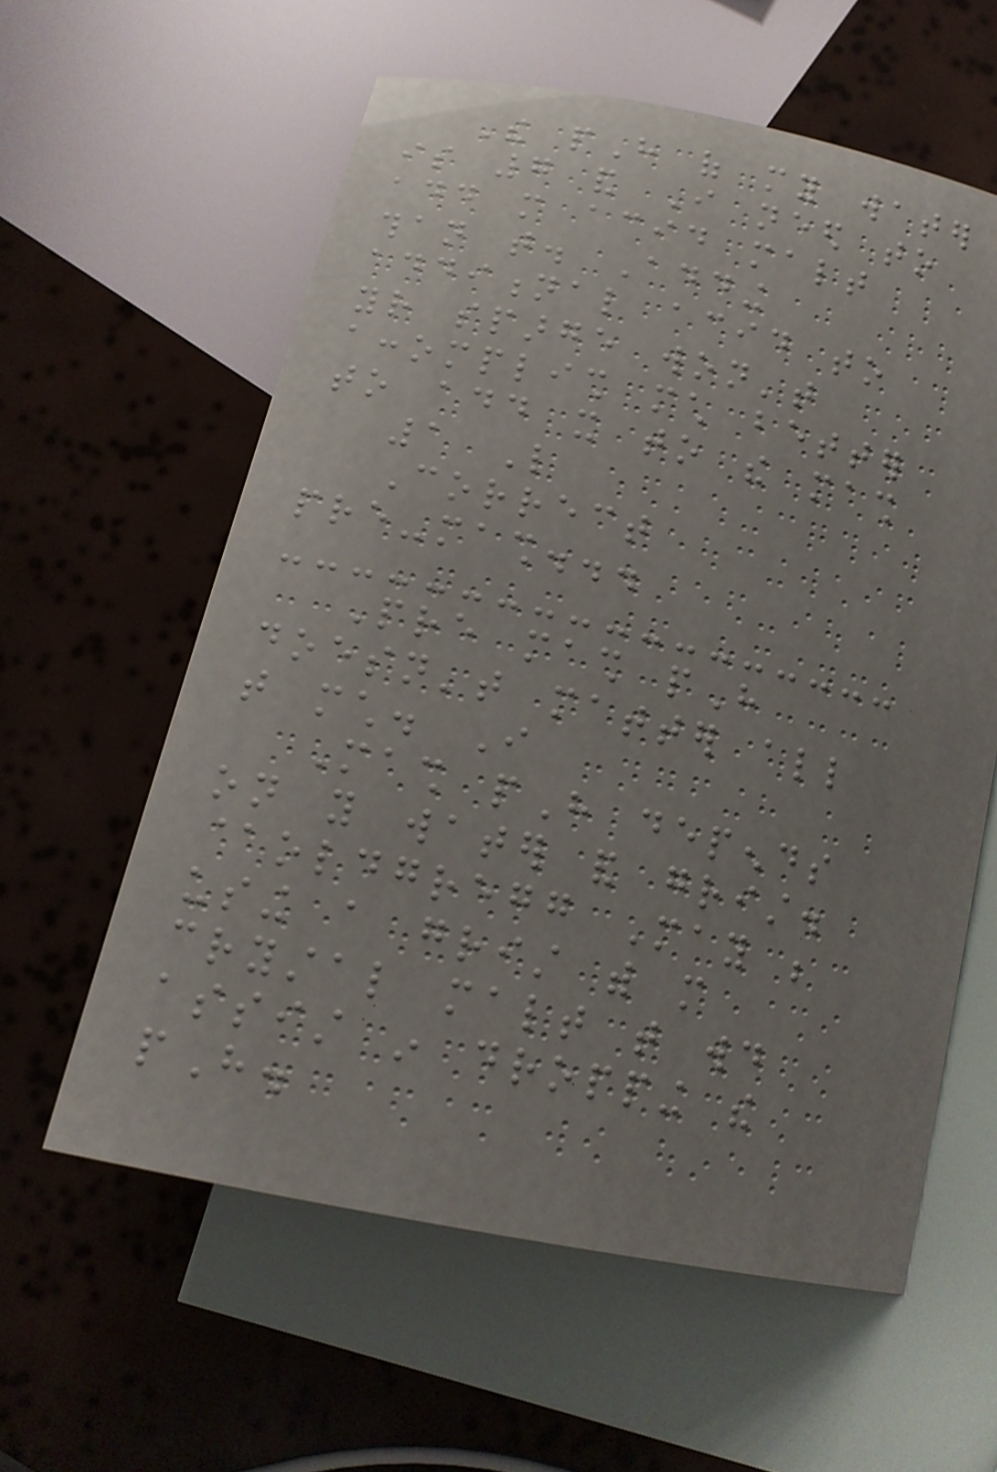The pH of my water
is 7 and I need to
add more acid malt
than that. Adding
additional acid to
your sparge won't
accomplish much better
to add it to the mash
1 Like
Correct
pre-mash...
Pre mash pH
doesn't matter all
that much. I
Mash pH depends
on you water and grist.
@oldgregg May be
using a grist with more
crystal malt that would
assist in dropping the
pH.
